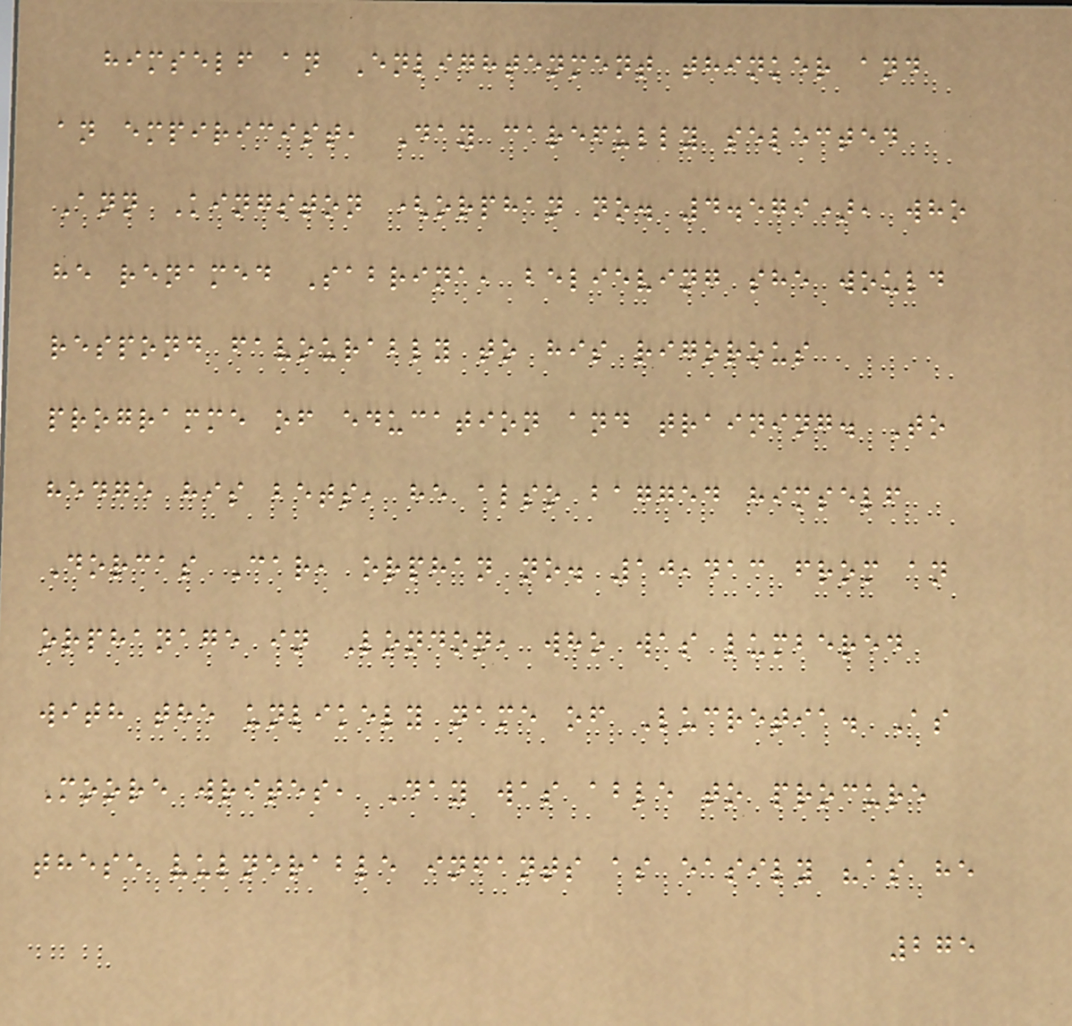himself an Enlightenment thinker and
an empiricist, Day carefully selected
Ann Kingston (orphan no. 4.579), who
he renamed Sabrina, believing she would
respond favourably to his rigorous
programme of education and training. To
hedge his bets, he also bagged himself
Dorcas Car, orphan no. 10,413 from an
orphanage in London, who was lumbered
with the unlikely name of Lucretia. As
Moore writes, Day was able to procure
these vulnerable infants as easily "as he
275
